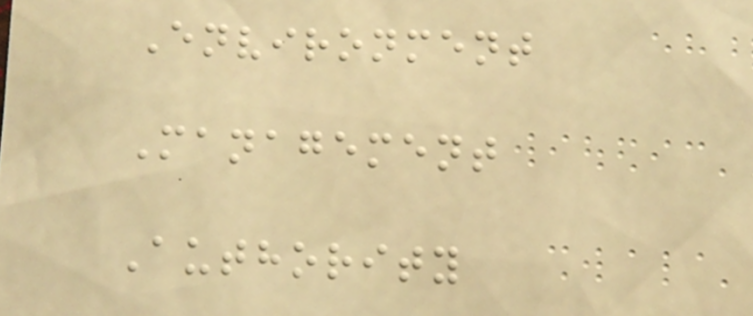Environment
Management
Authority
